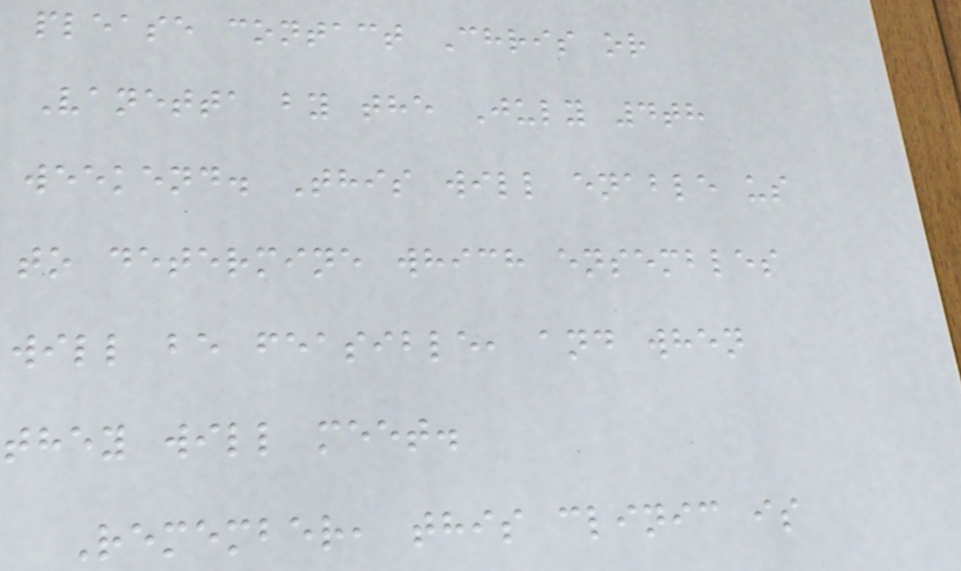please contact Chris or
Vanetta by the July 4th
weekend. This will enable us
to determine which ensembles
will be feasible, and when
they will meet.
Remember, this clinic is
